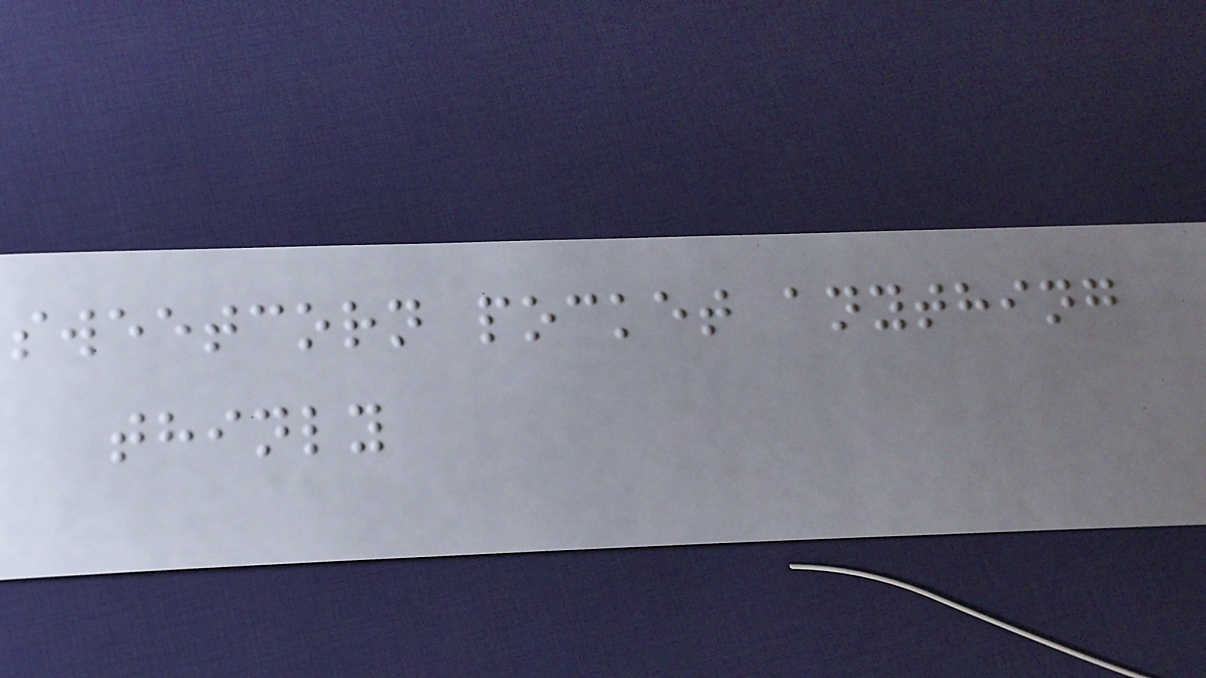sweetcorn pocket anything
thinly
